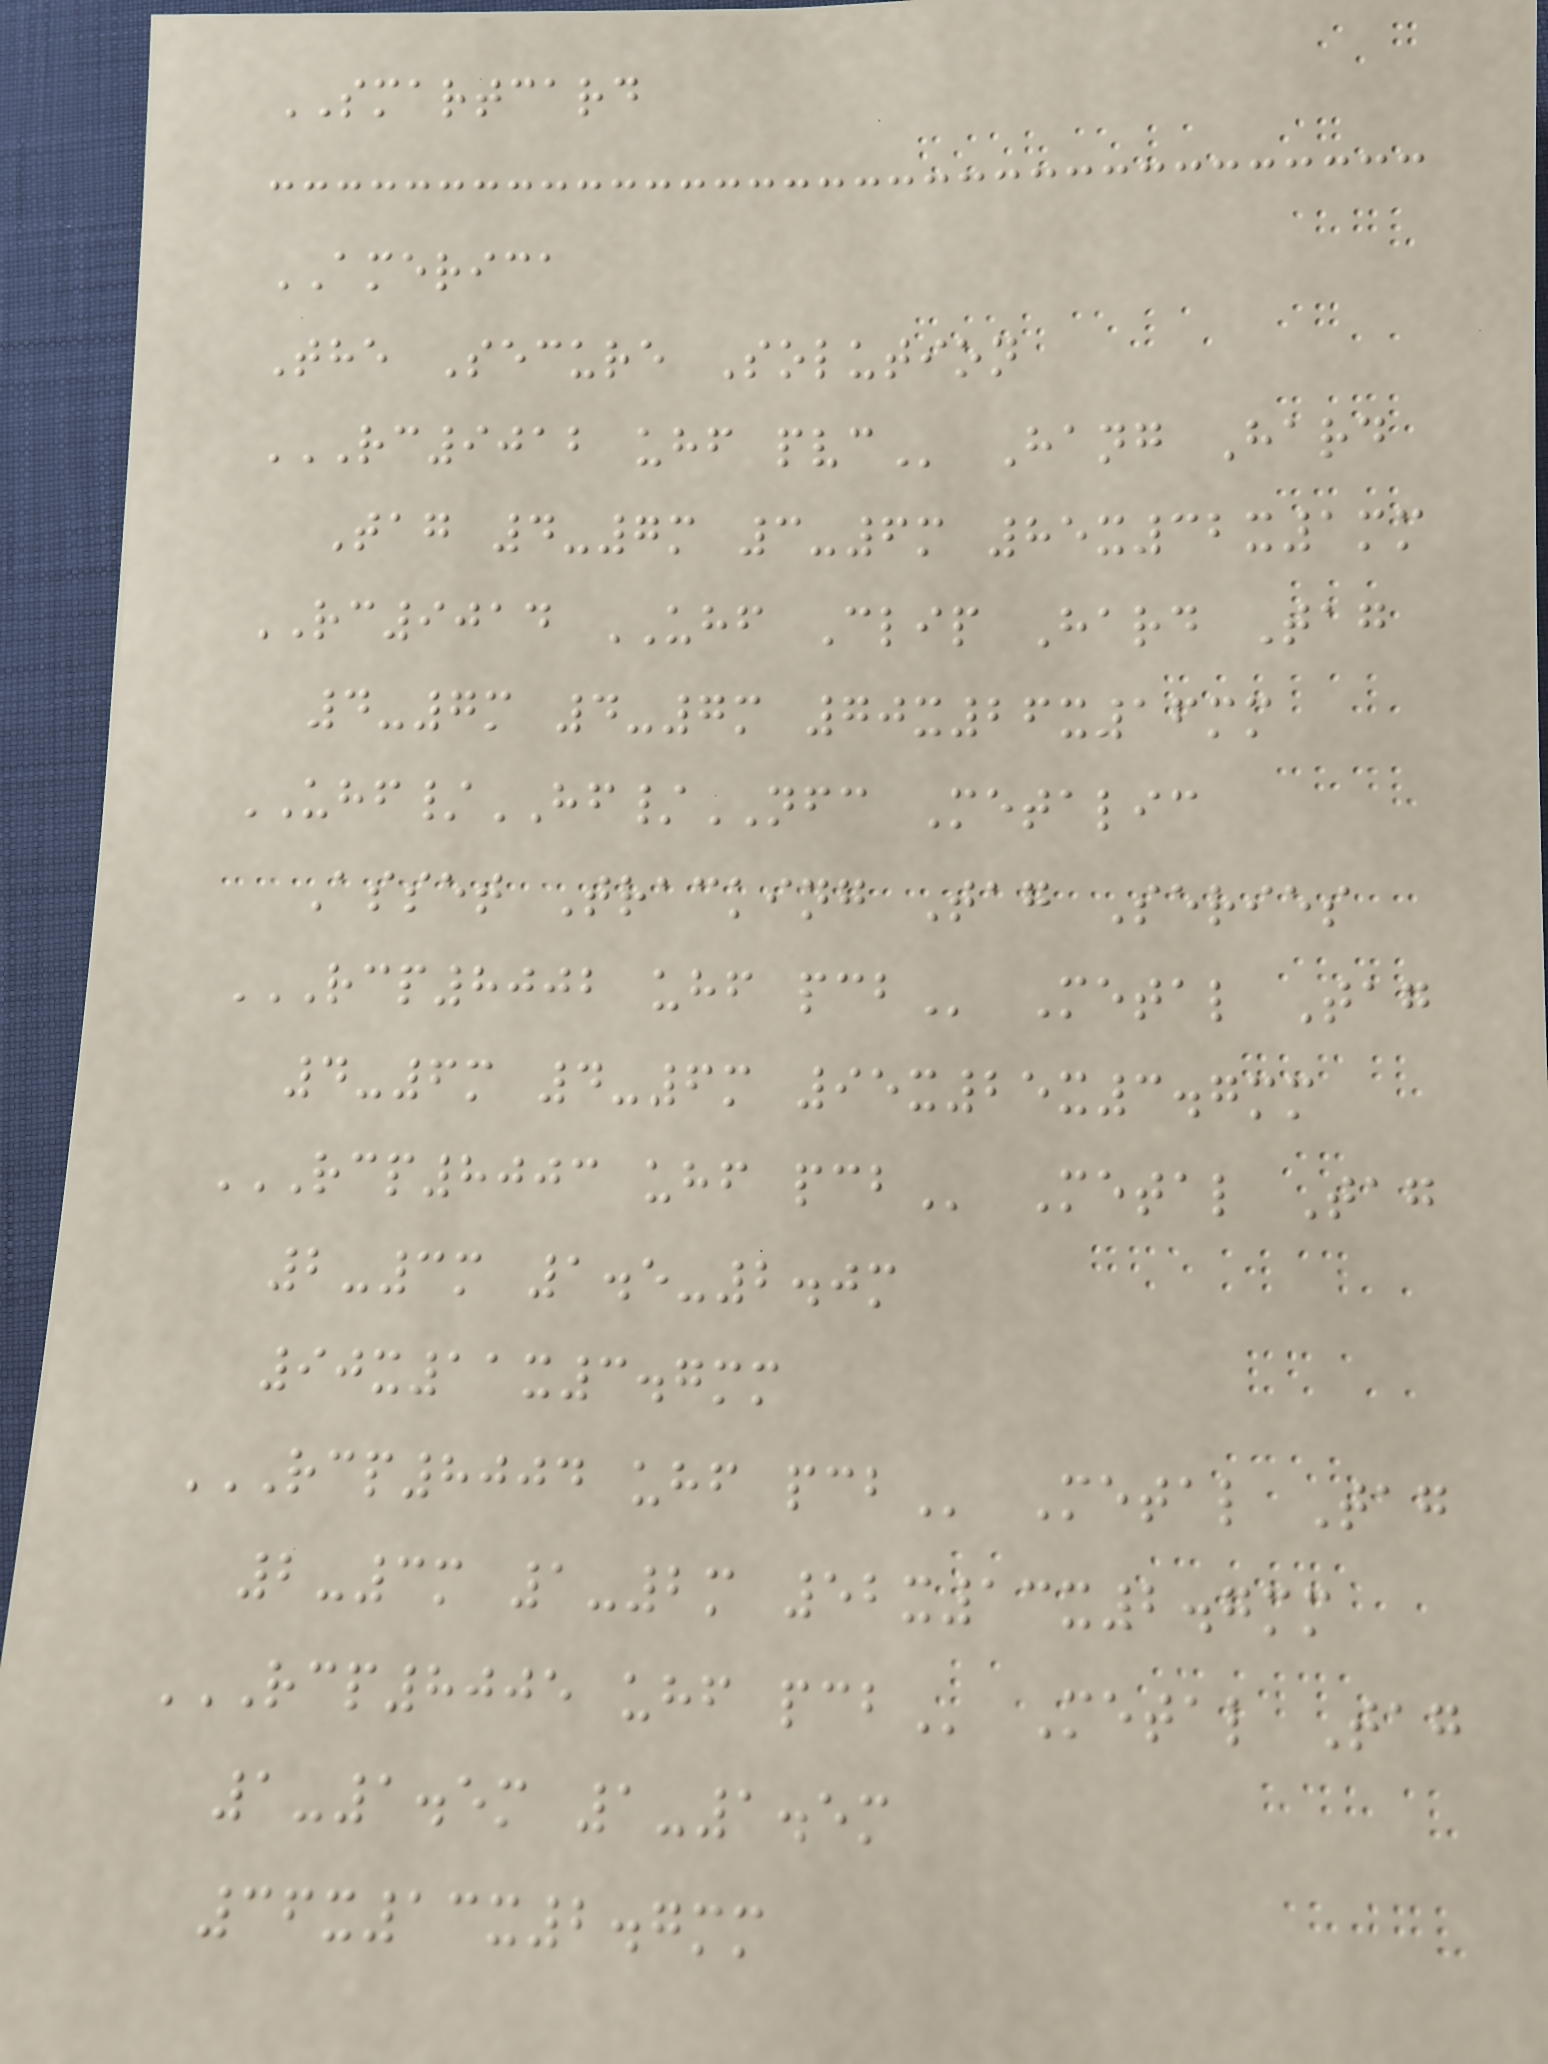SMARTCARD
AMERICA
The Secure Solution
RC9012 UHF PVC Hang Hard
Tag 4-7m 3-6m 85x32x1mm
RC9014 UHF Clip Hard Tag
4-7m 4-7m 70x26x16mm
UHF/HF/NFC Metalic
Asset Tracking Tag Series
RCP8002 UHF PCB Metal Tag
4-6m 4-6m 95x25x3.7mm
RCP8003 UHF PCB Metal Tag
2-3m 1.5-2.0m
90x11x3.7mm
RCP8004 UHF PCB Metal Tag
2-3m 1-2m 52x13x2.7mm
RCP8005 UHF PCB Metal Tag
1-1.5m 1-1.5m
36x13x2.7mm
